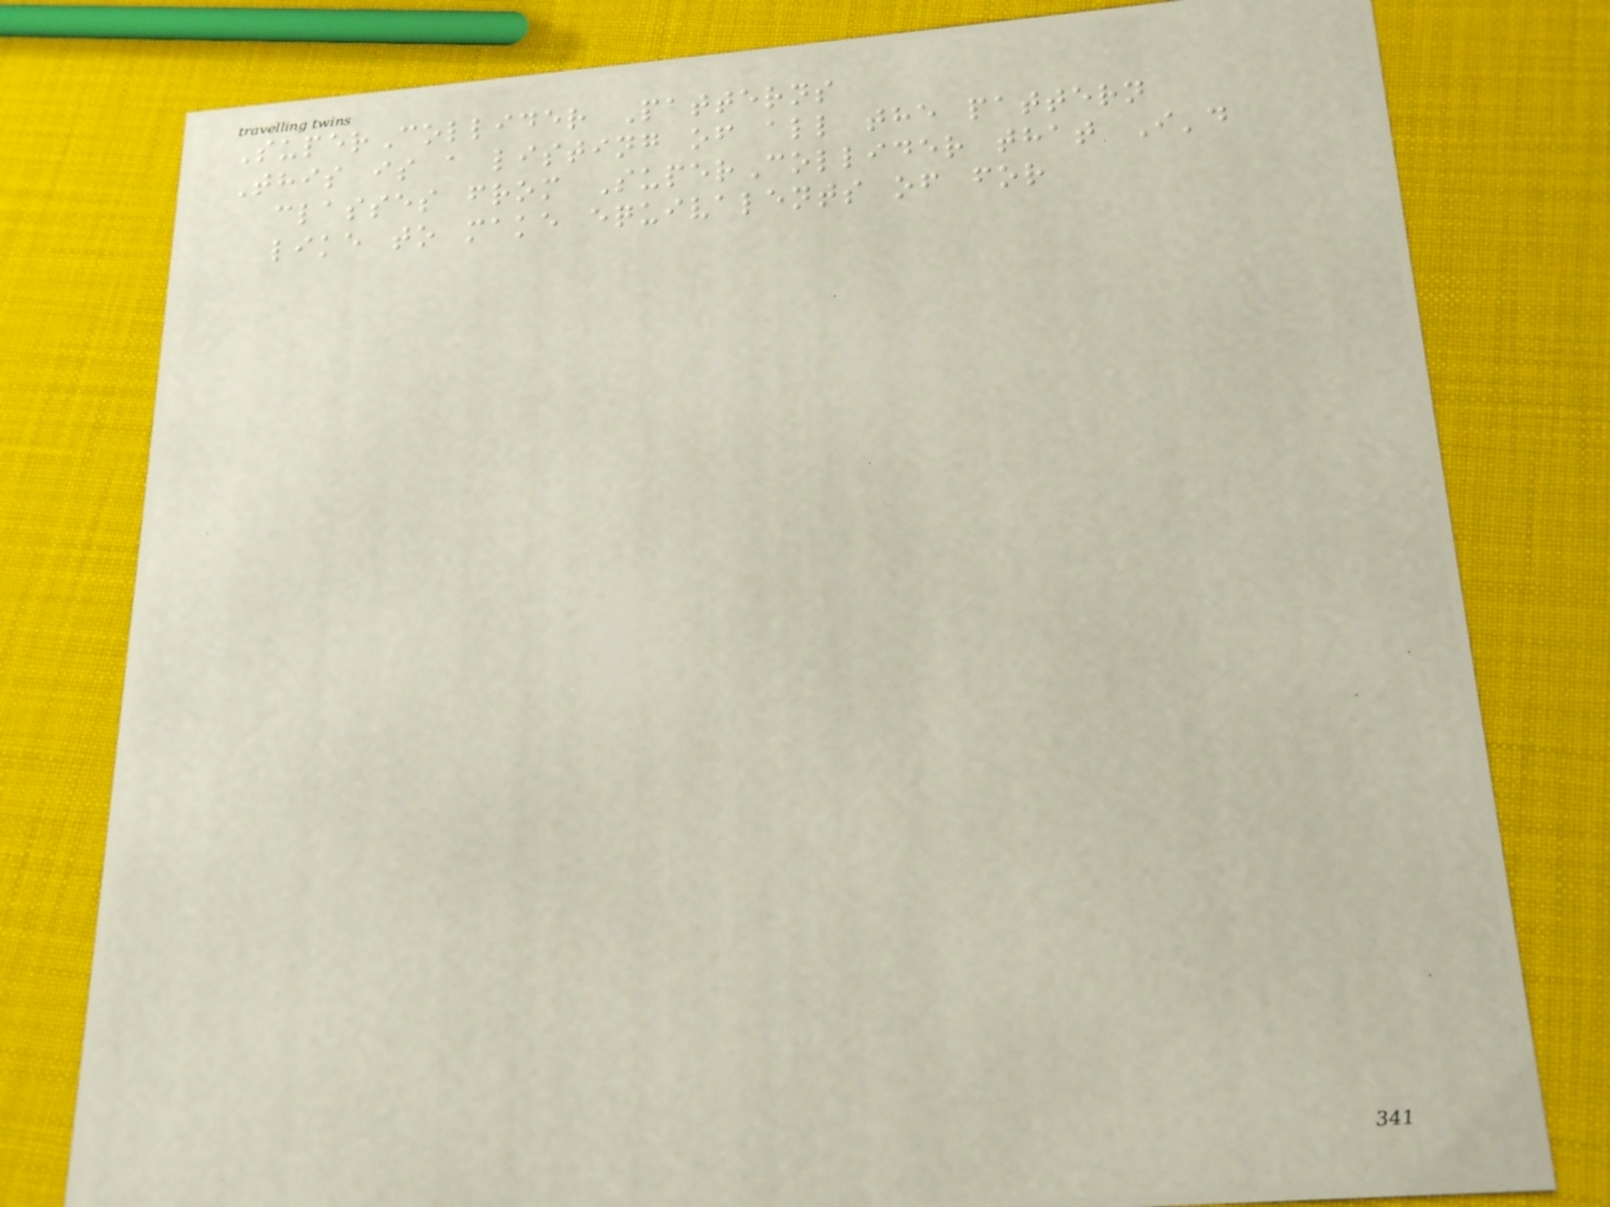SuperCollider Patterns
This is a listing of all the pattern
classes from SuperCollider that I'd
like to make equivalents of for
